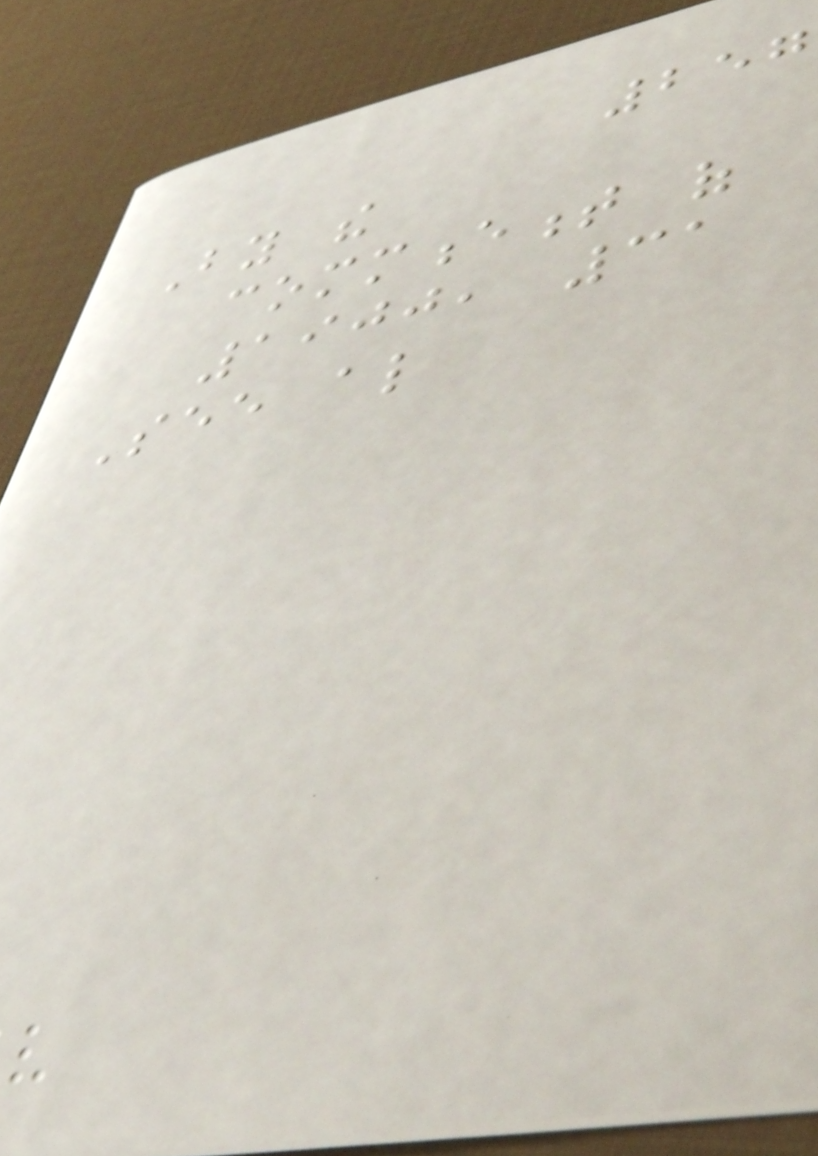257
By the
commencement of
1900, 31
See also
